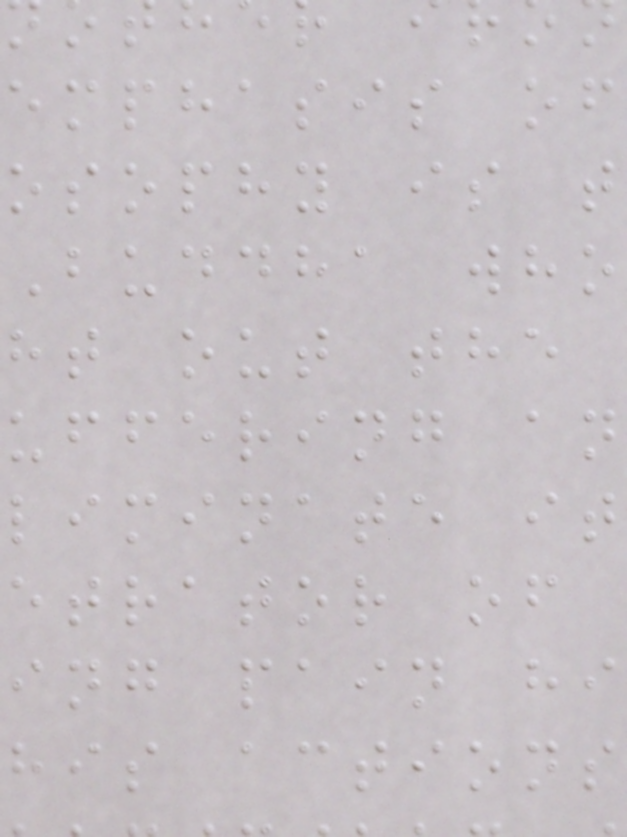emphasis of
osophy is t
Buddha who
ht out the
uffering an
liminate it
etrator of
ing pain hi
his actions
